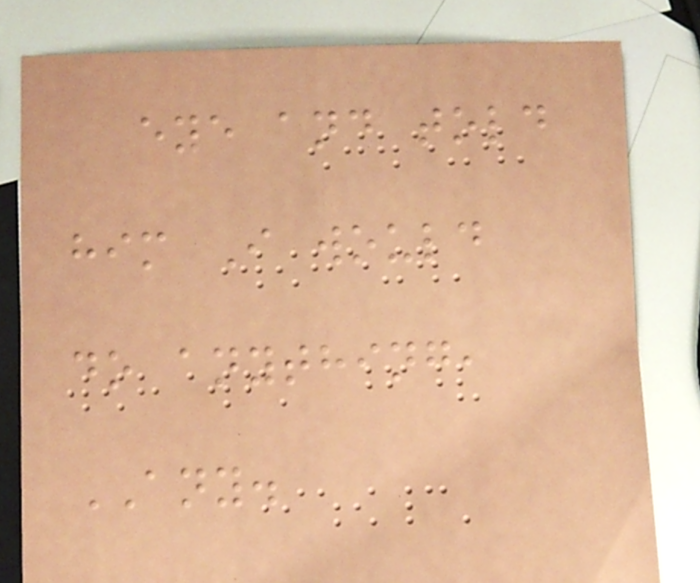eye and told
him I would
do anything,
ANY.
